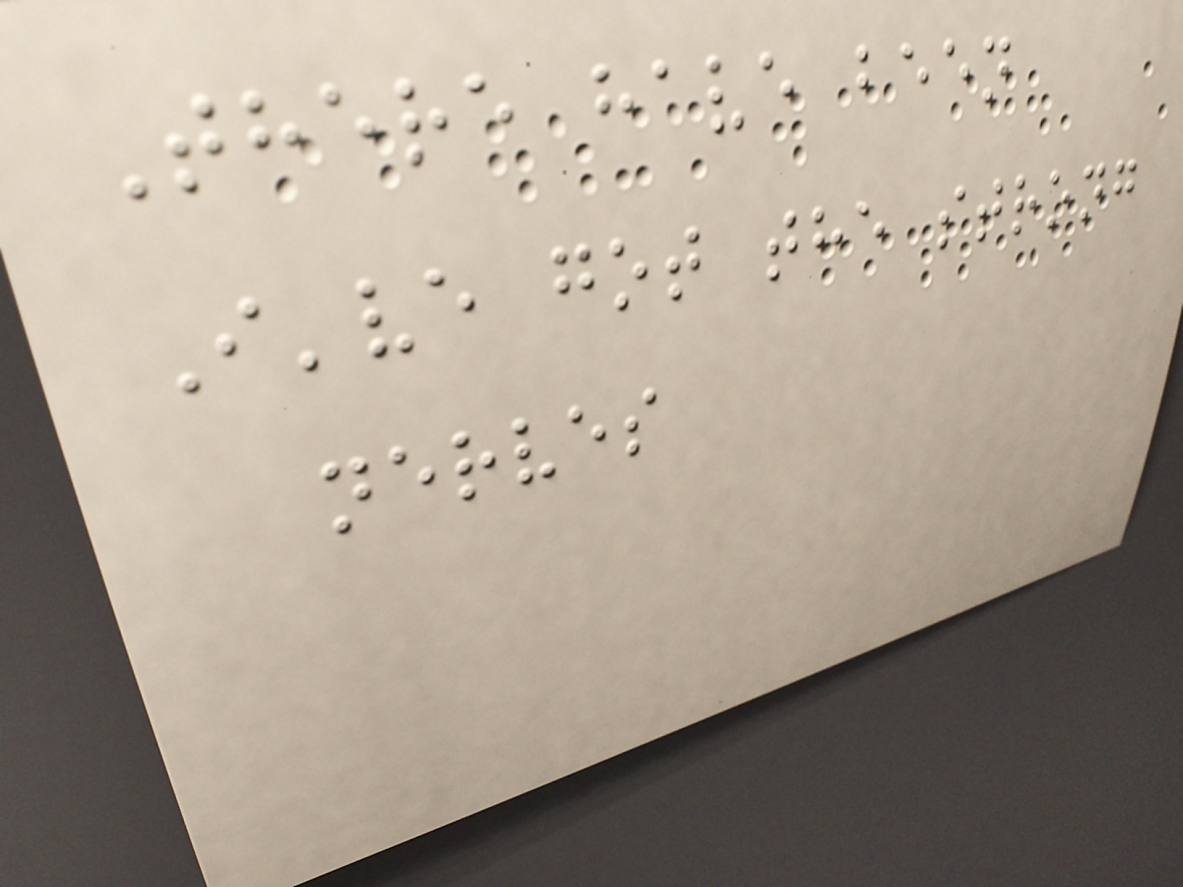There have been
I've got the strong
nerves
